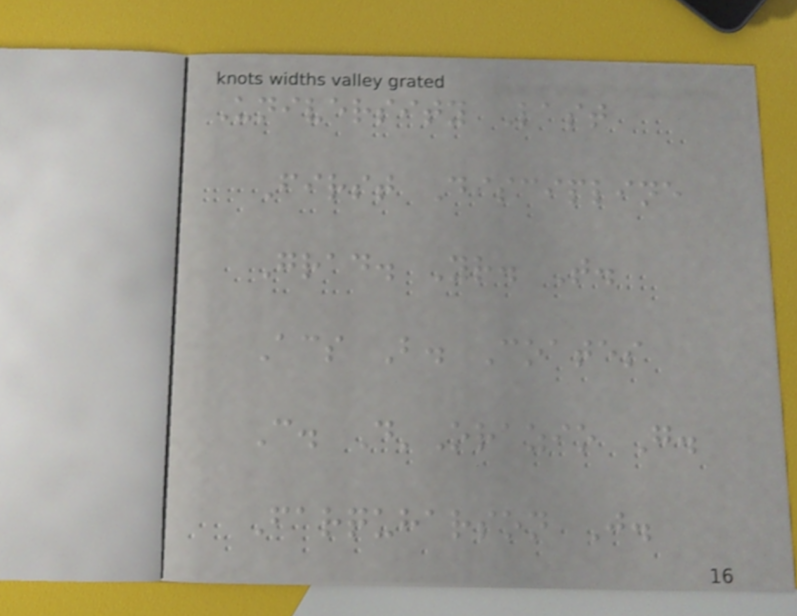University Last
First Discipline
Grad. Yr. T.
Acs B. Coates
C. D'Orazio G.
Farquharson J.
